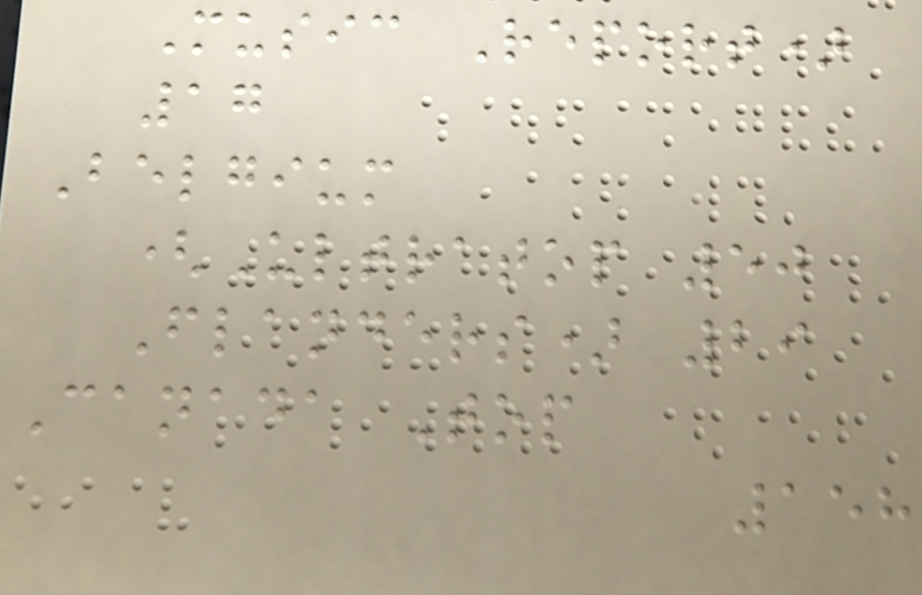Music Report)
17
Belgium
(Ultratop 50
Flanders) 29
Canada Top
158
